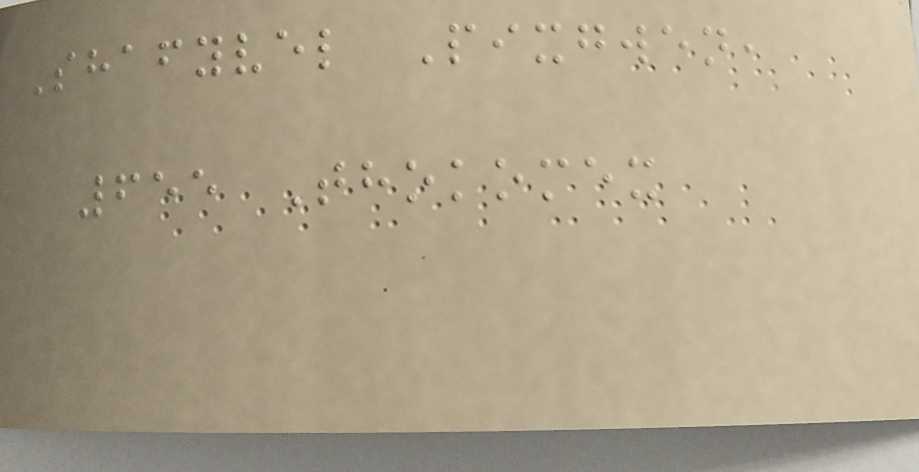Shafyvel Pixgwen,
655 Thokomex
